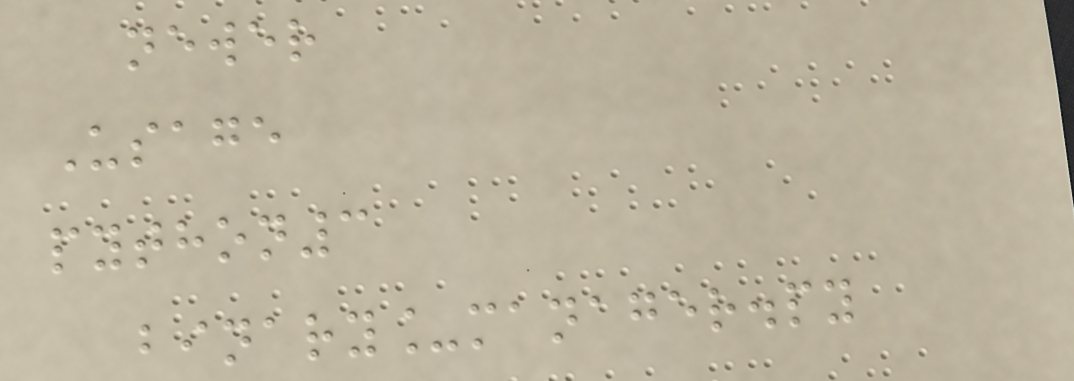newer
Usage
python3
binary_manager.py
